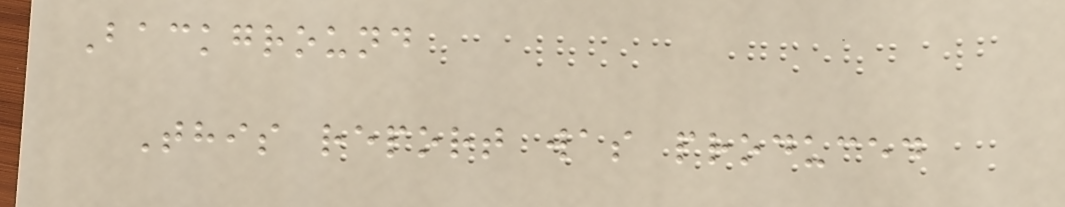Background
This report was produced
